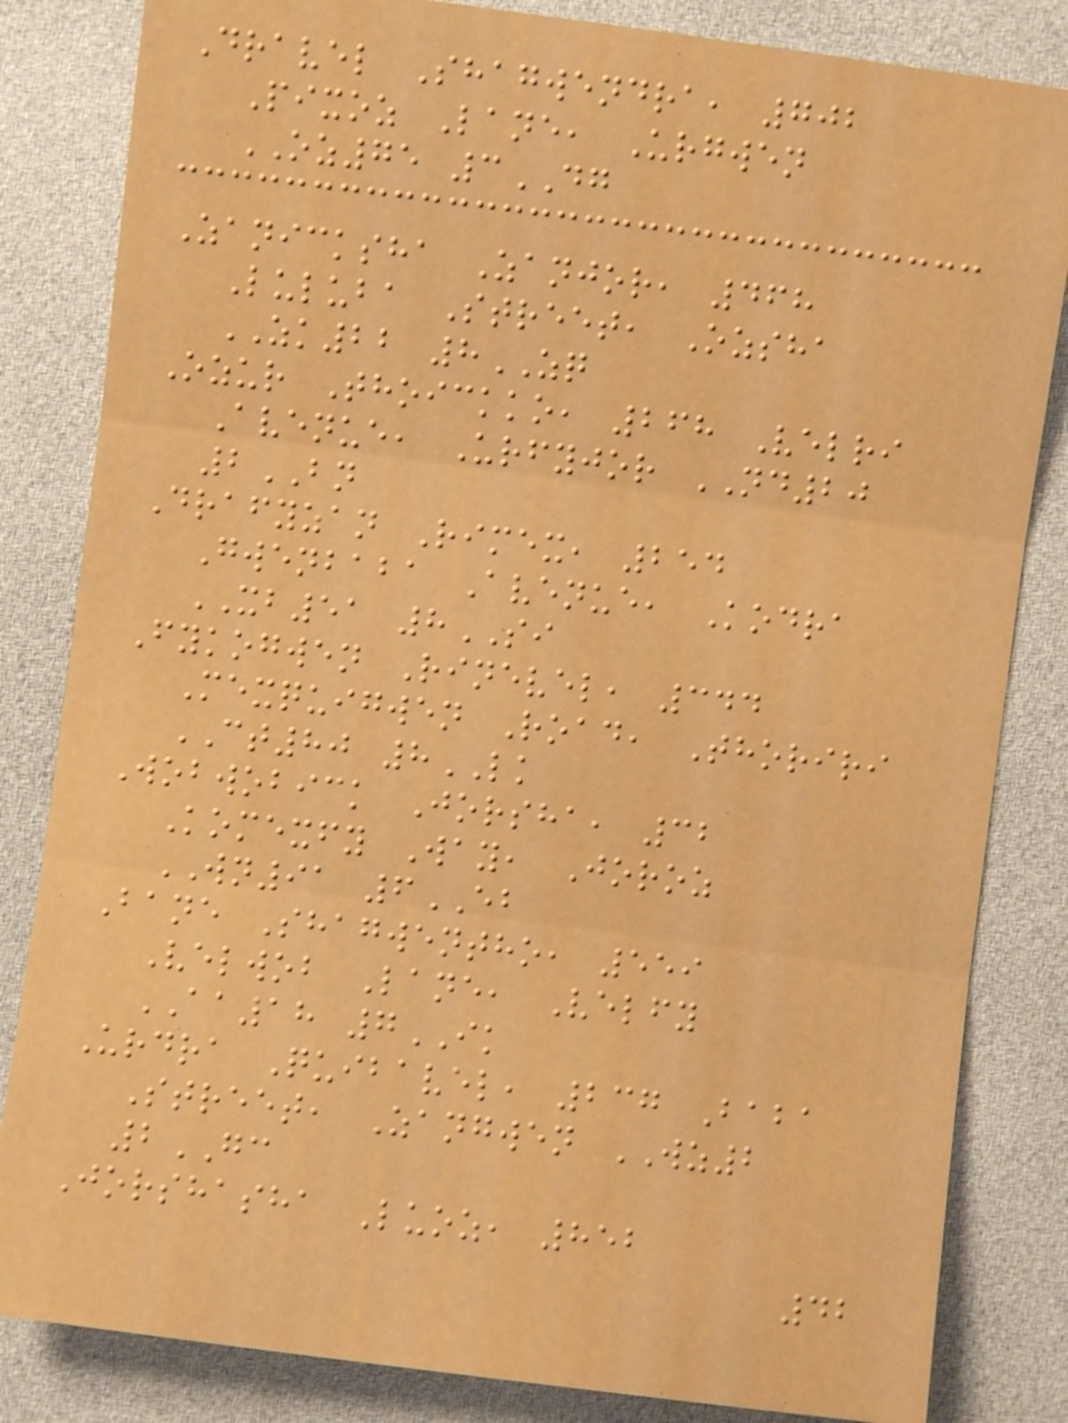Dravel Shagwendra, 702
Pixoz Lane, Urgwen
OZ75 3DG
Zanicksha Zanjor, 468
Luluba Street, Ozsha
ZK22 8ZQ
Ozur Thoickko, 268 Velri
Avenue, Urfyjor ND20
2BN
Drafyzan Rimex, 254
Gwenbaba Avenue, Kodra
XB51 8SI
Fykogwen Rinevel, 344
Mexquigwen Road, Thoriri
CT80 8LK
Wobwobick Jorsha, 32
Komexfy Way, Joroz
WN91 6EB
Bane Shagwentho, 559
Velwob Lane, Velfy
AA18 7IK
Urdra Quibavel, 237 Baba
Street, Zangwen WZ2
2GC
Jorshasha Luoz, 852
42
